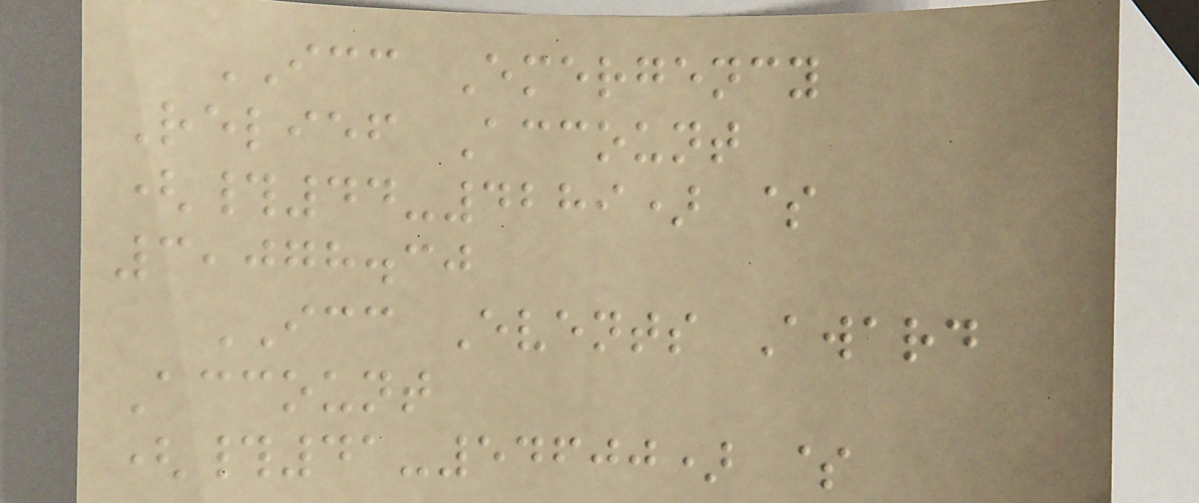ICC Emergency
Relief Account
(#44-4289) $
3,078.30
ICC Events Award
Account
(#41-54600) $
